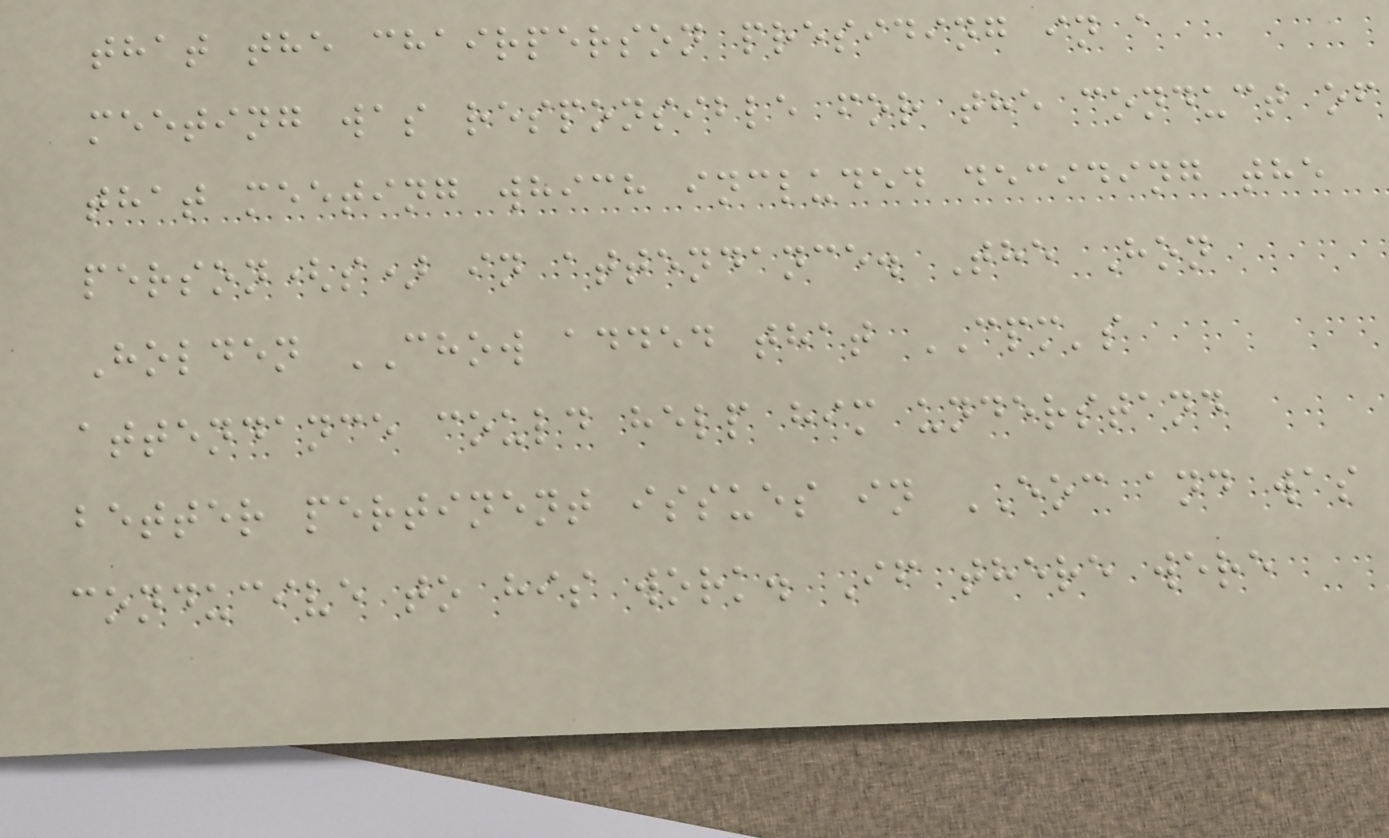that the chairperson presiding in a
meeting was responsible for the conduct of
that meeting which included deciding the
person(s) in attendance. The Hon
Holden CHOW added that CPM's
attendance could help him understand
better pertinent issues in EOC and was
conducive to his work. If there were
